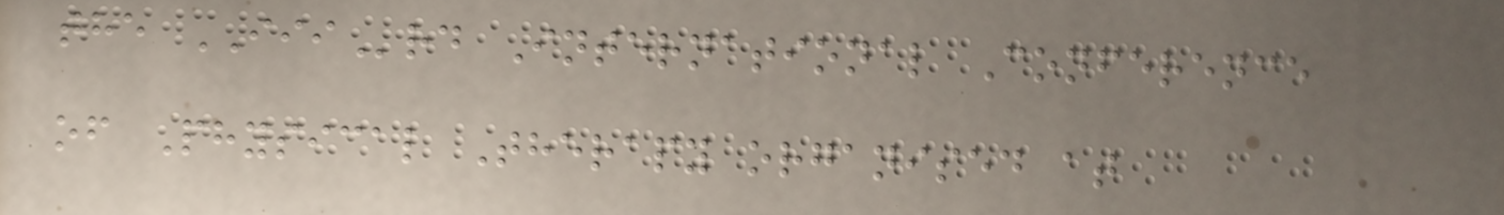the IIIrd International Conference
of Physical Therapy organised at
